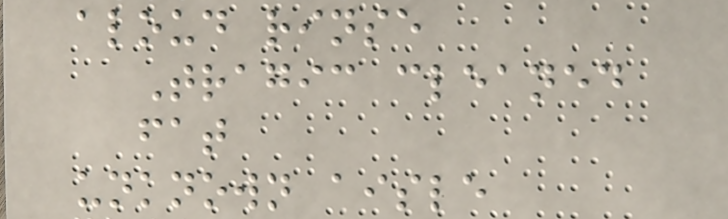aloud rinse
Tragic cleaned
fat
unknown aisle
